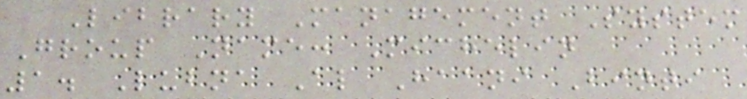Library Management System
Group Name: Michelin
1. Lubna Al Haani Binti
